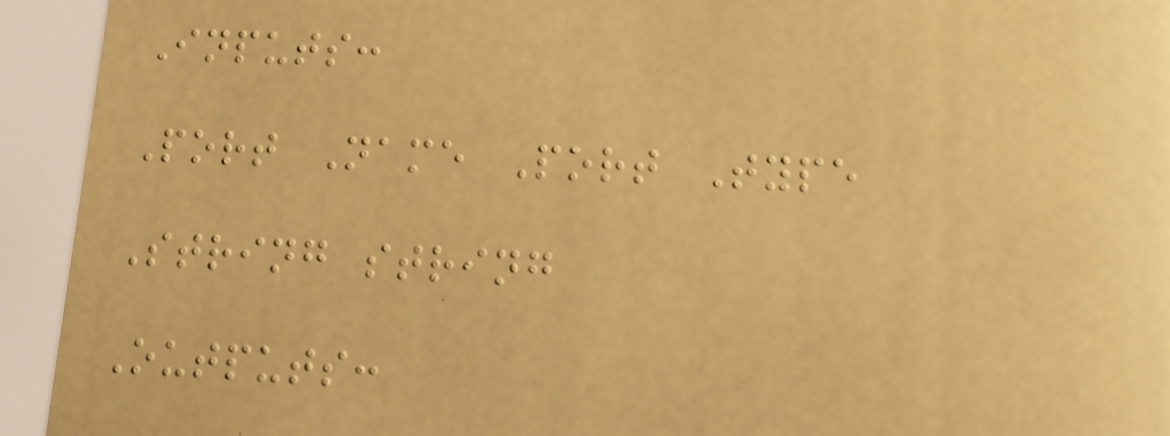Inputs:
Port Name Port Type
String string
Outputs:
